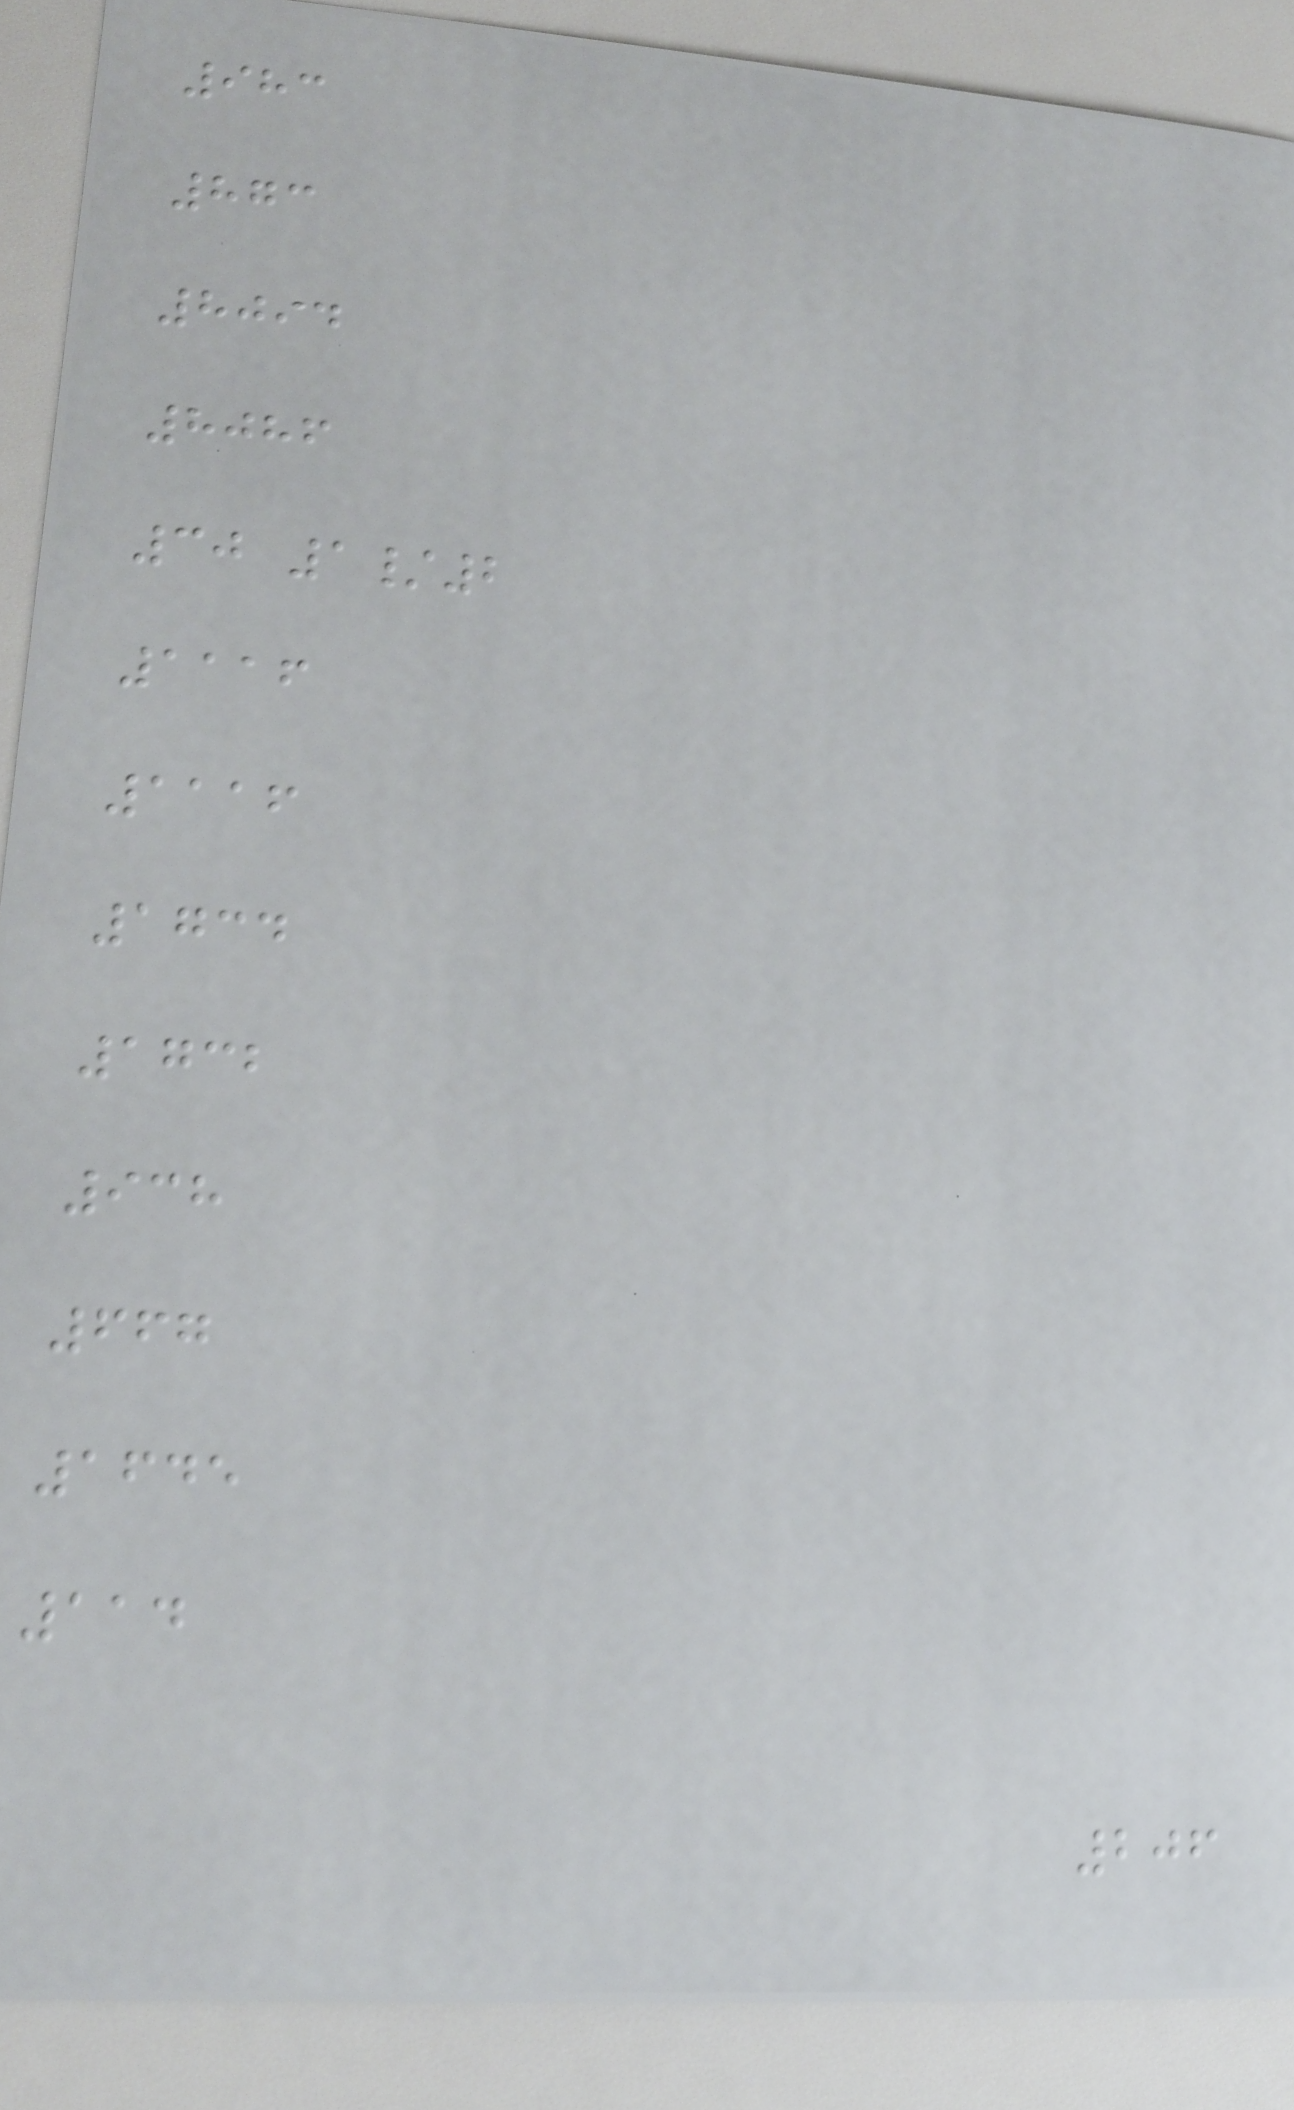983
873
8094
8086
30 1/2
1116
1116
1734
1732
938
667
1645
114
206
